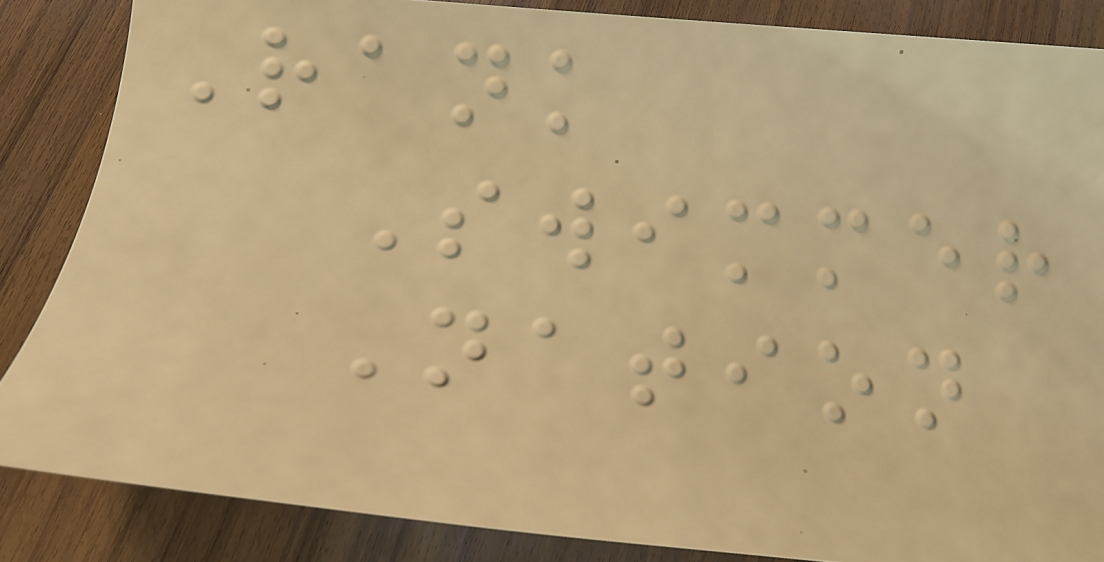Rank
Swimmer
Nation
